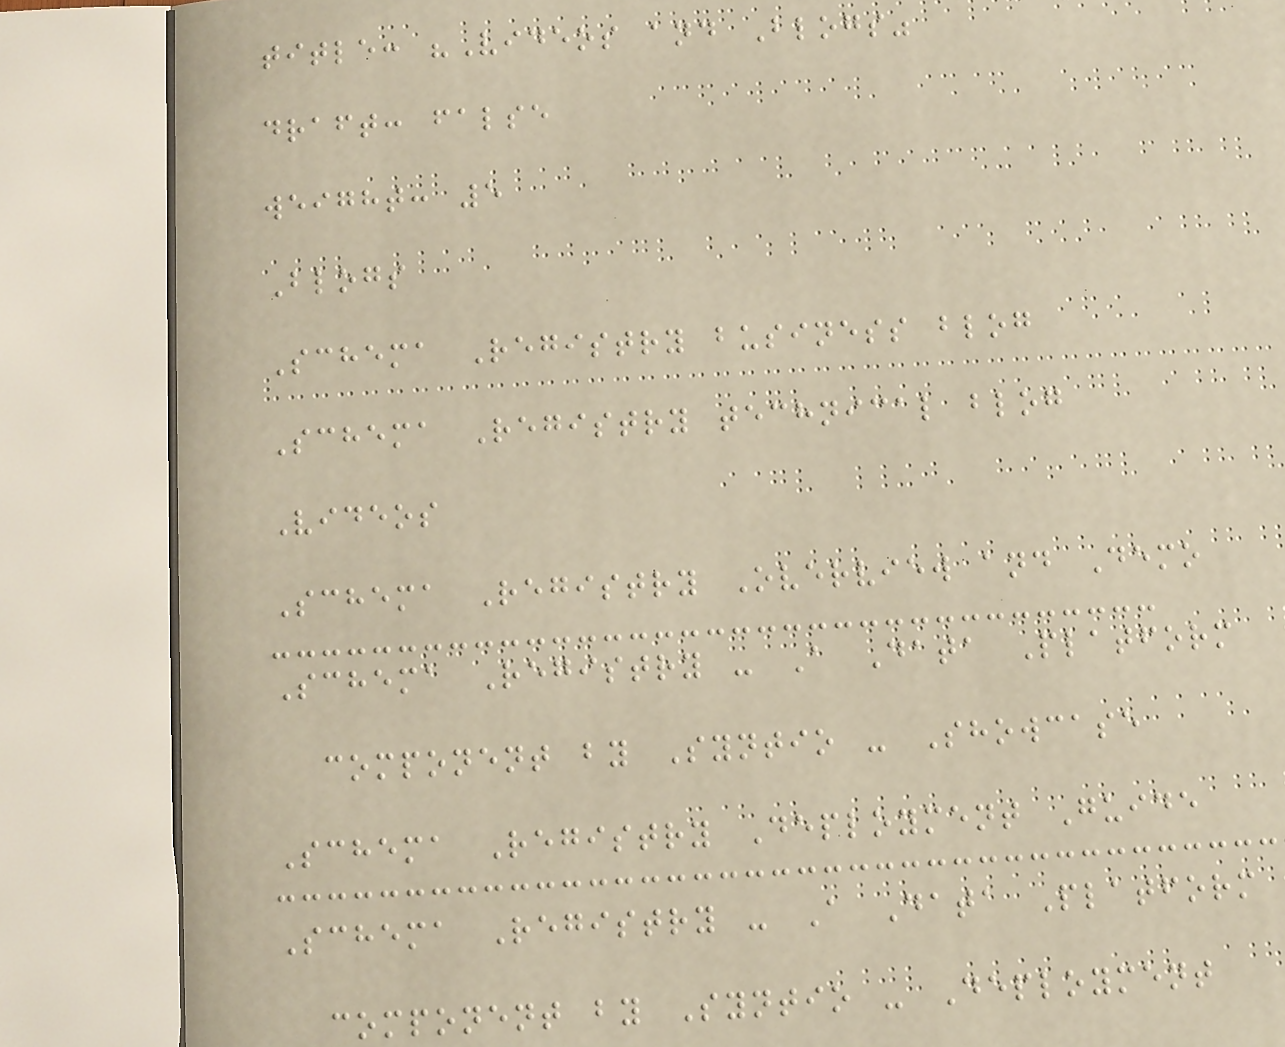title: "Videos and Blogs"
draft: false
weight: 5
Blogs
Schema Registry business blog
Schema Registry technical blog
Videos
Schema Registry Overview and Demo
Schema Registry - A Data Platform
component by Syntio - Showcase
Schema Registry Deployment Guide
Schema Registry - A Data Platform
component by Syntio - Deployment
